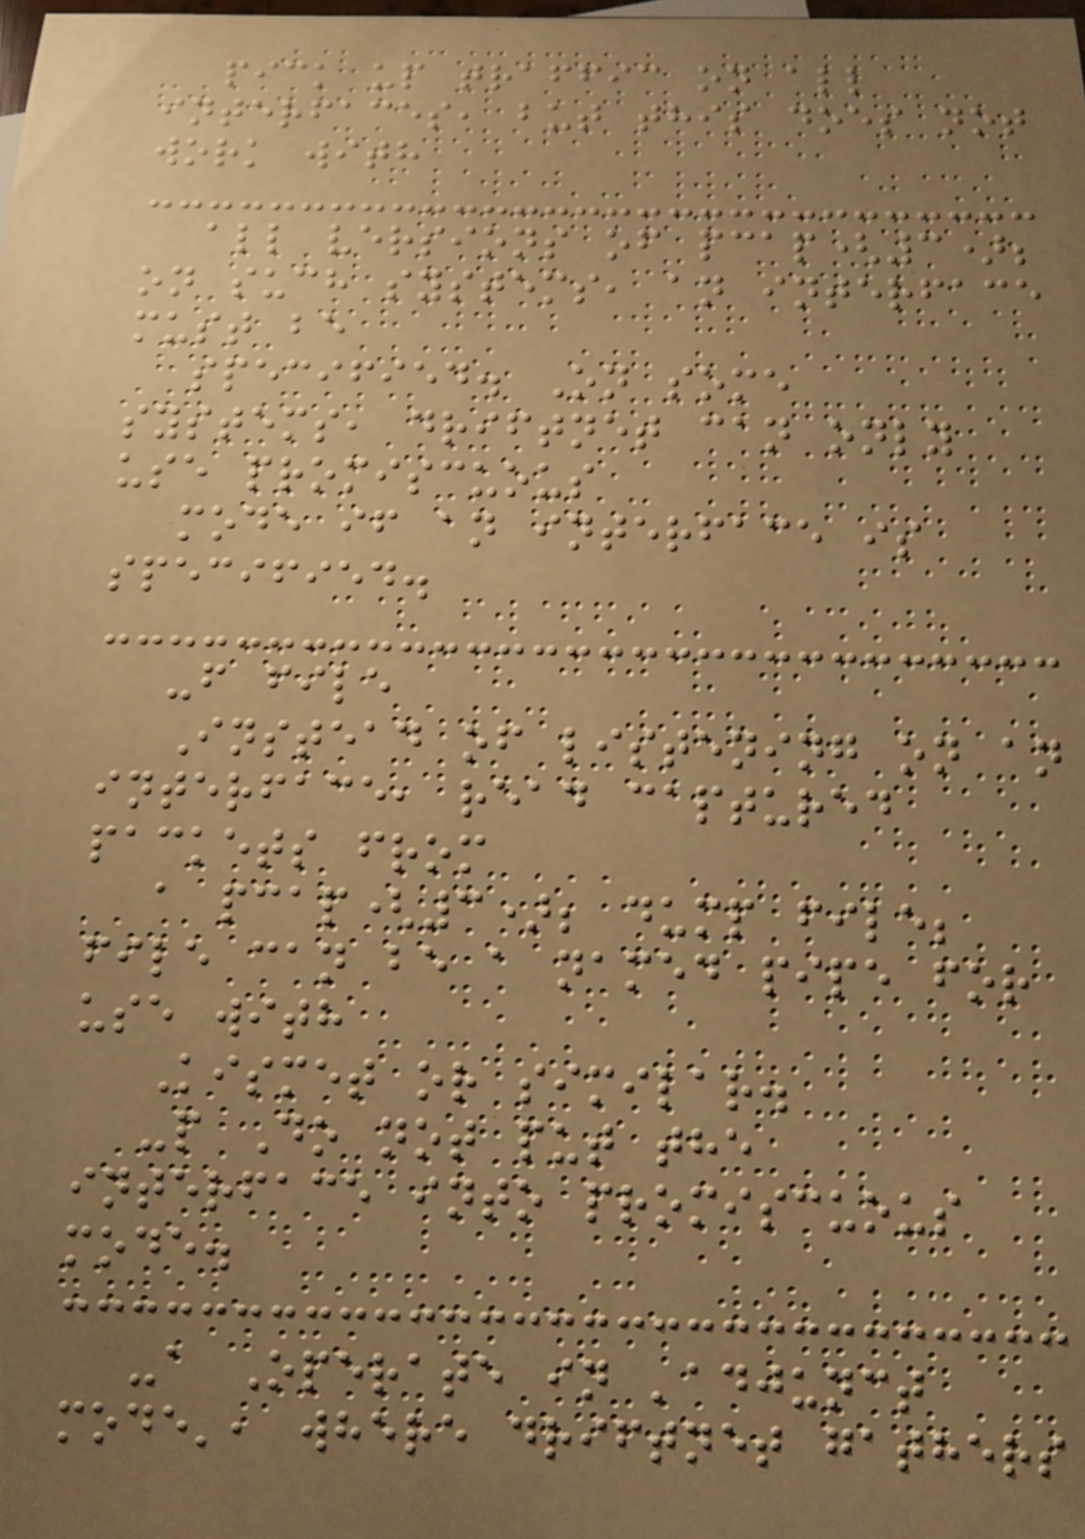pick up traffic on all
interfaces, but this does not
work with
all versions of pcap(3);
on such systems, an interface
must be
specified. On some
systems, driftnet can only
use promiscuous
mode if an interface is
specified.
-f file
Instead of listening on an
interface, read captured
packets from
a pcap(3); dump file;
file can be a named pipe for
use with
Kismet or similar.
-p Do not put the
interface into promiscuous
mode.
-a Operate in 'adjunct
mode', where driftnet gathers
